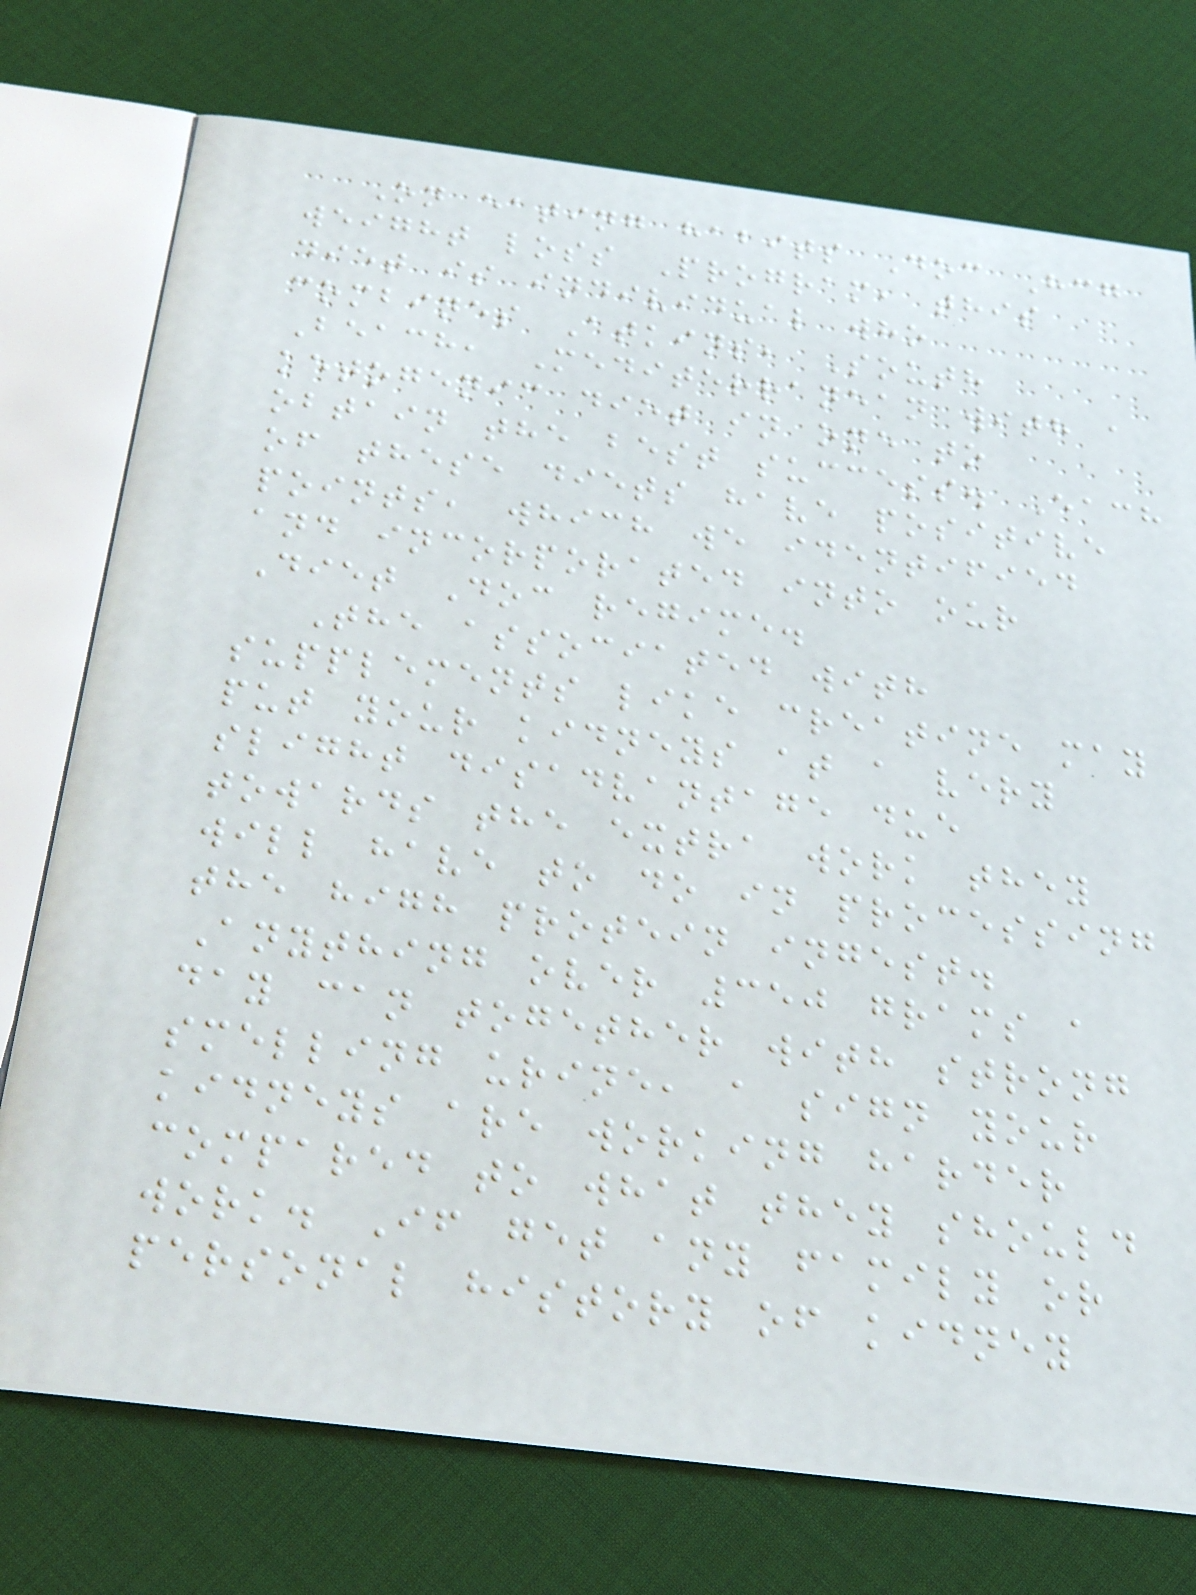On eating habits Doc Hcg
weight loss Program, this
diet is individual who
combines Atkins, South
Beach, Mediterranean with a
ketogenic diet in one to
obtain the best success. Each
of these diets have positive
points, which we identified
and incorporated into our
Diet Doc regime.
The associated with
supplements like creatine may
put your kidneys at a very
slight disadvantage due
towards the extra work they
will have to do in processing
the high protein ingest.
Anything over 350 grams a
day can together with strong
smelling urine, a sign your
kidneys are working harder
compared to what they should
work. If get any family or
personal history of kidney
